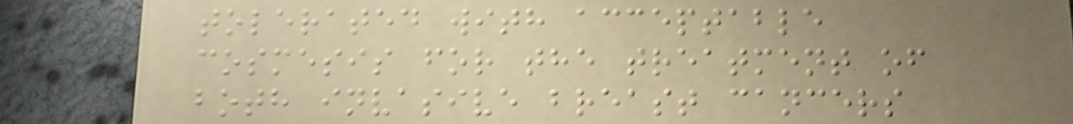tolerated with acceptable
cosmesis for the treatment of
both invasive breast cancers
